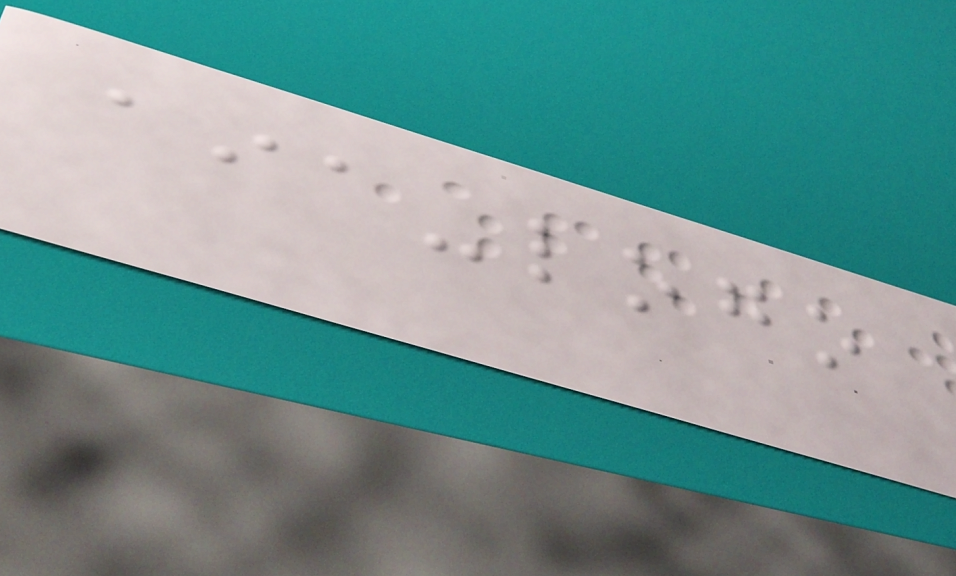aia-logo
